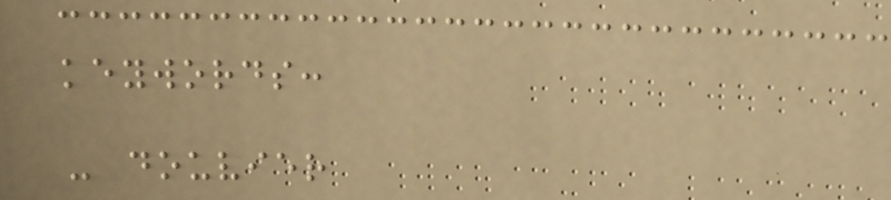keywords:
- douvier
